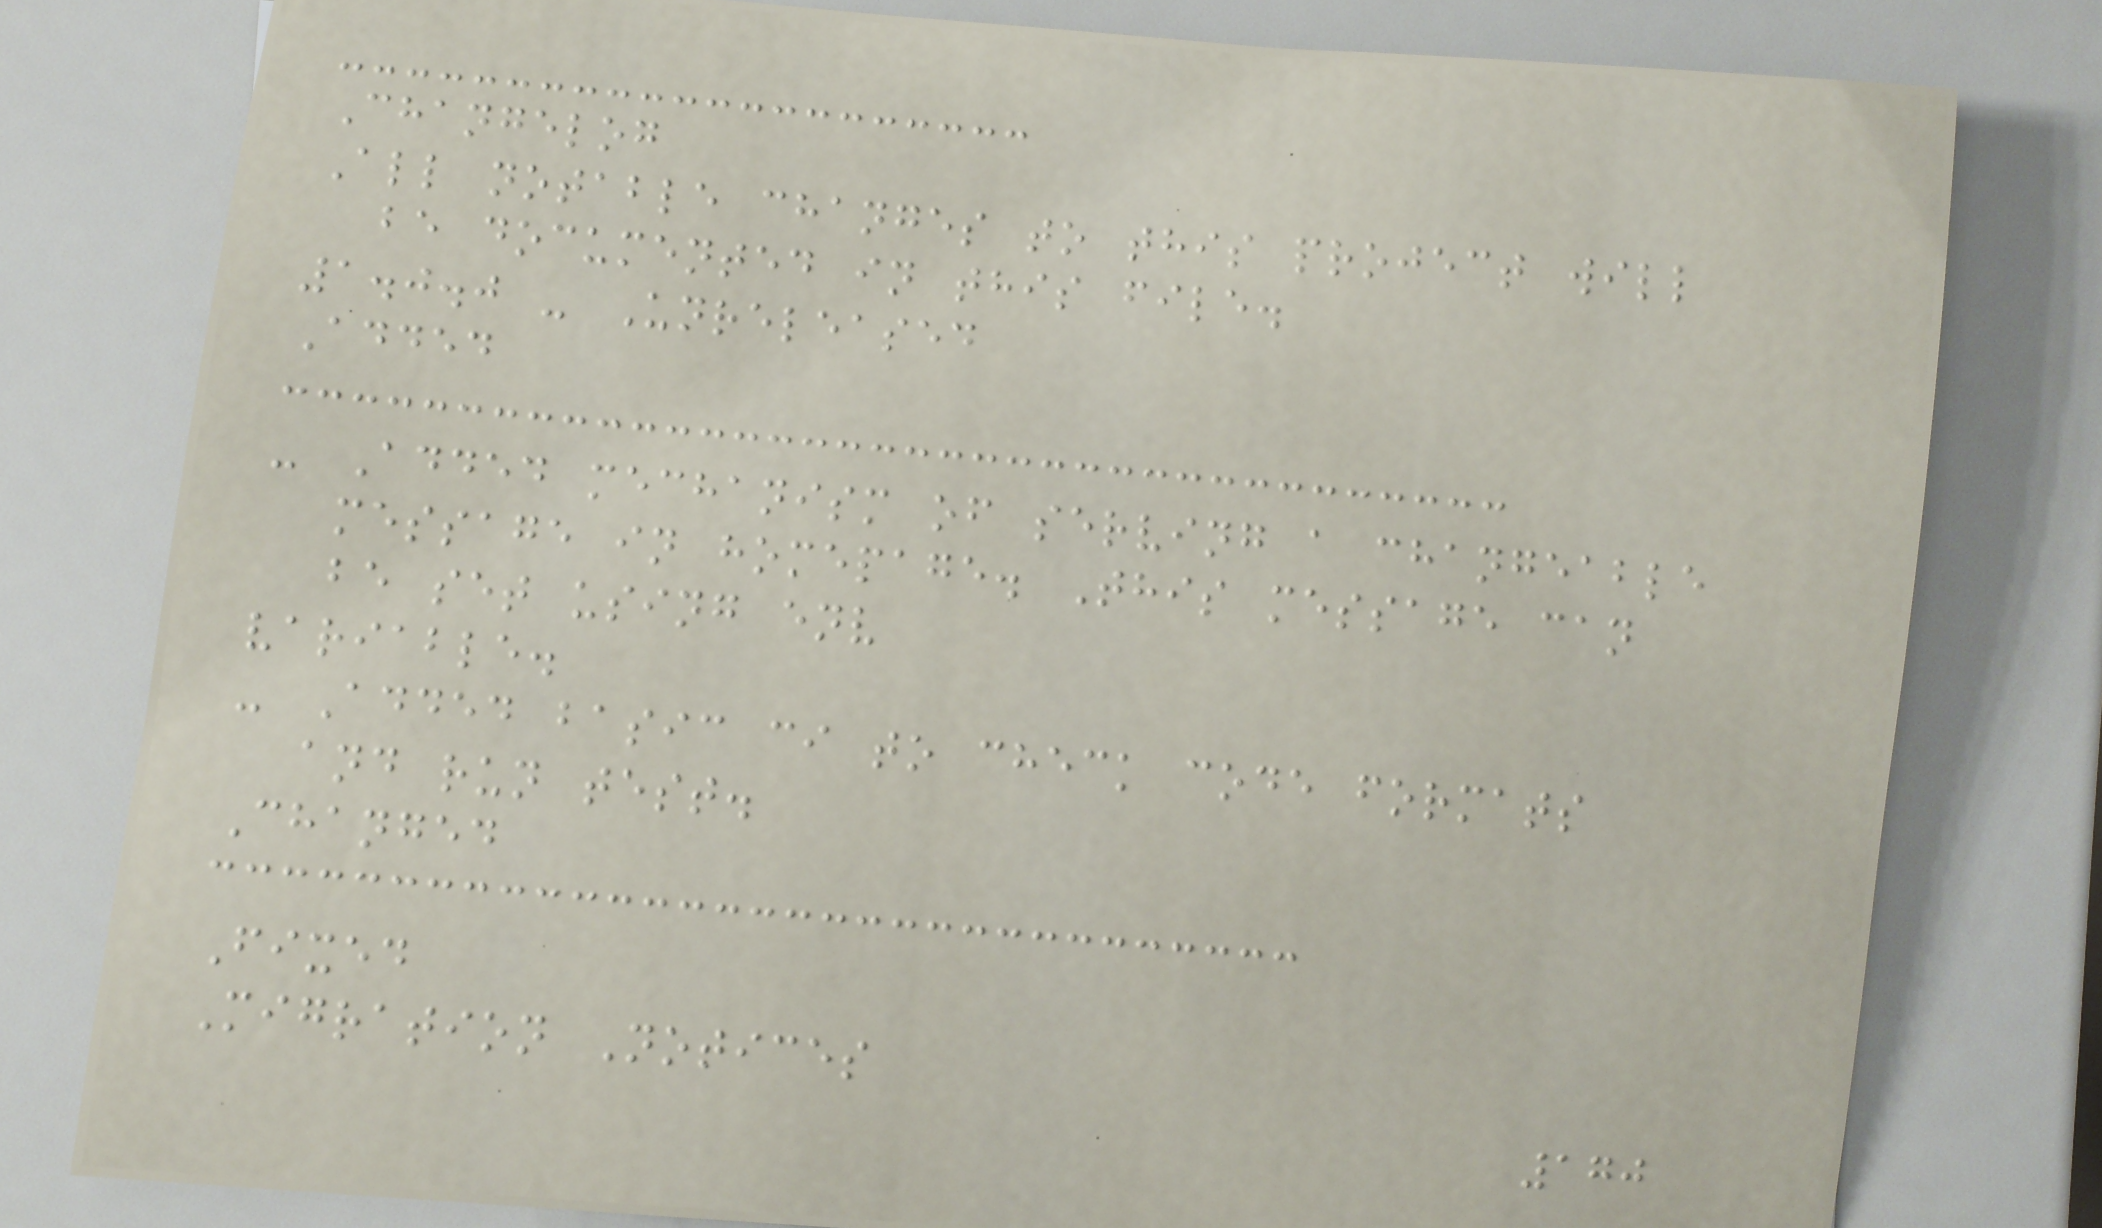Changelog
All notable changes to this project will
be documented in this file.
1.0.0 - Unreleased
Added
- Added mechanism of serving a changeable
message in homepage. This message can
be set using env
variable.
- Added basic ci to check code formats
and run test.
Changed
Fixed
Migration Notices
170
